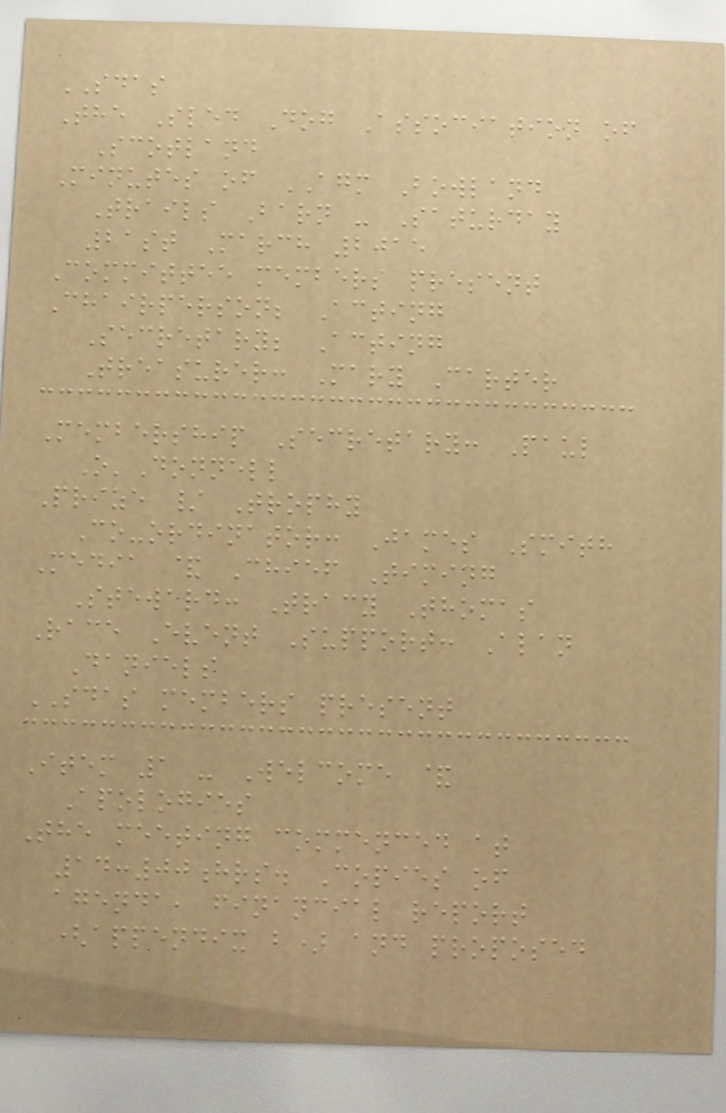SDAS
The Sled Dog Association of
Scotland
Minutes of AGM Bowland
Trails Barn - Saturday
21st March 2015
Committee members present
Chairperson; Acting
Secretary; Acting
Treasurer: Mary Carter
Membership Secretary: Paul
O'Donnell
Prize / Trophy
Co-ordinator: James Smith
Media & Chief Timing
Steward: Tracy Thomas
Race Event Support: Alan
Daniels
SDAS members present
Item 1 - Welcome &
Apologies
The meeting commenced at
14:00hrs. Copies of
agenda, financial report
(appendix b) and proposed
